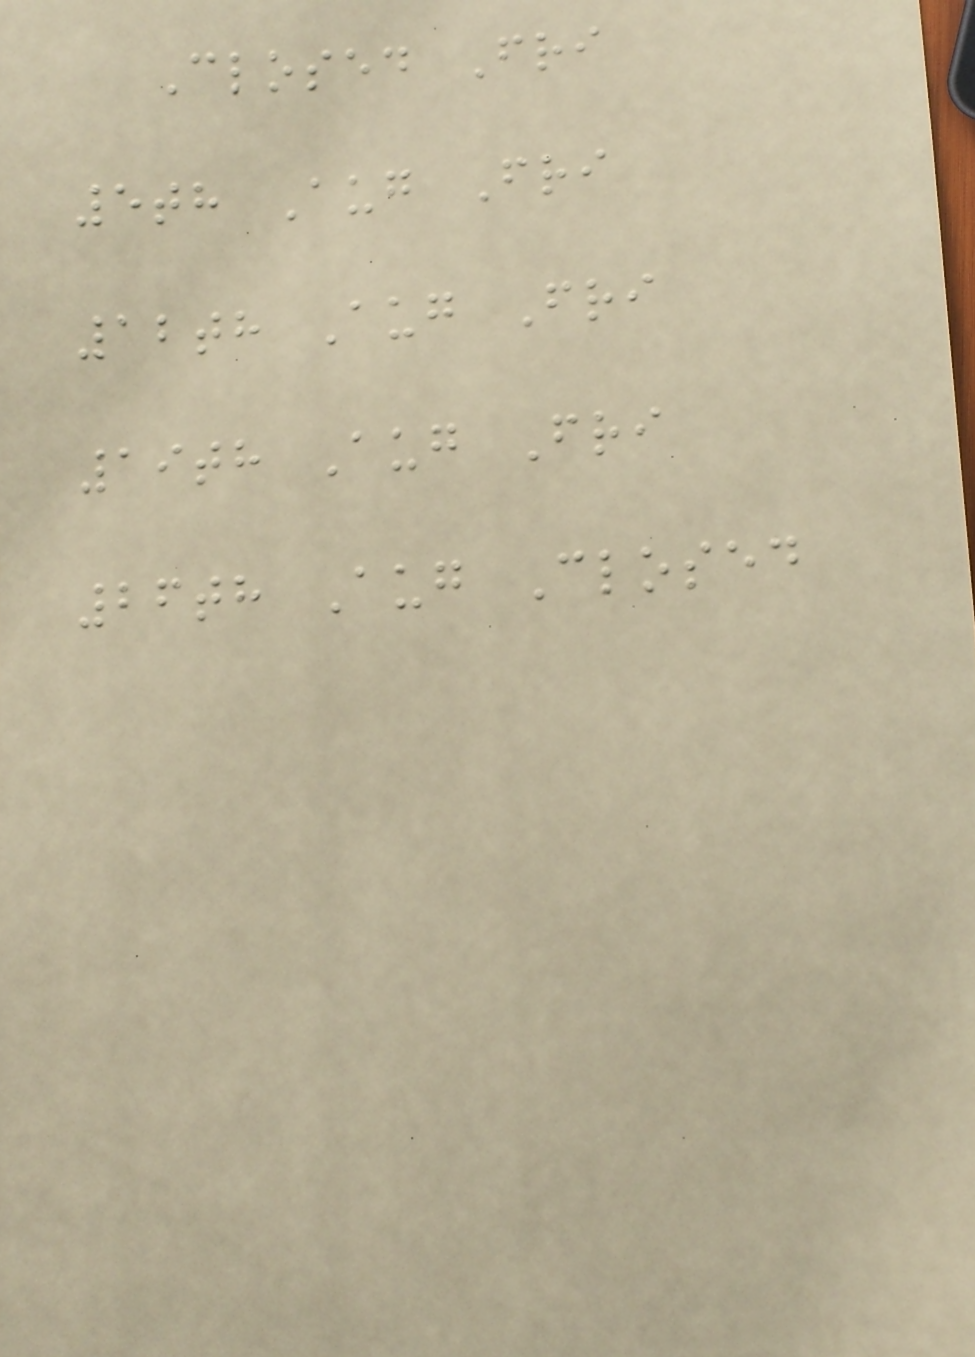Closed Fri
5th Aug Fri
12th Aug Fri
19th Aug Fri
26th Aug Closed
